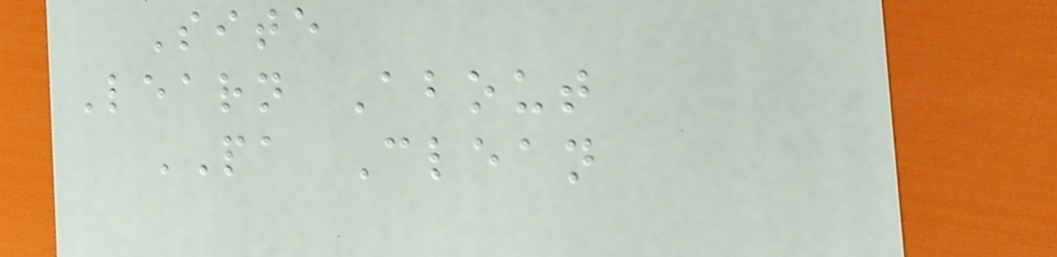Site
Learn About
PA Clean
